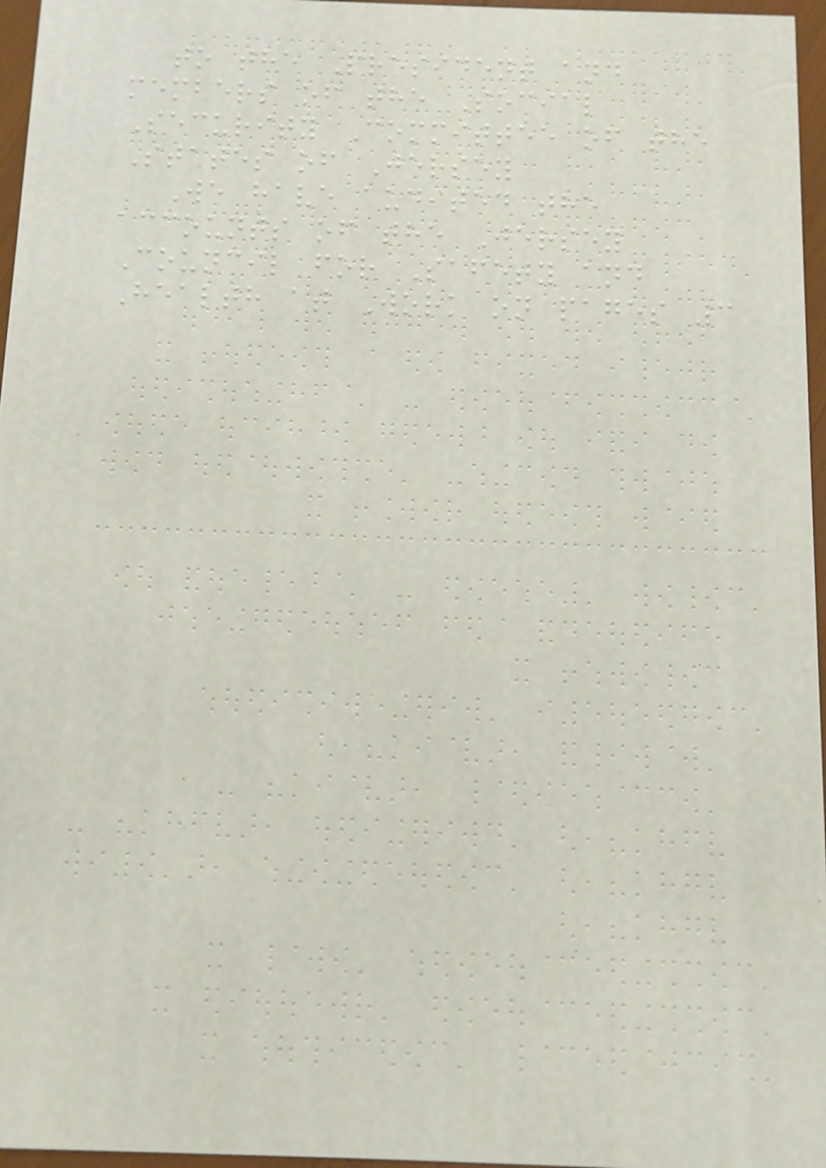to the President and
members of the Social
Security Committee of the
States of Jersey
We have audited the
accounts of the Jersey
Council for Safety and
Health at Work on pages 3
